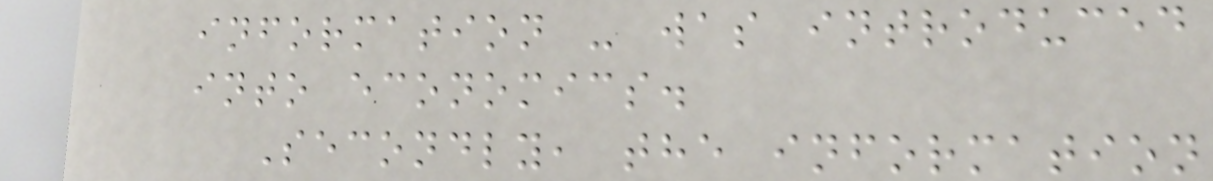information - was introduced
into economics.
Secondly, the information
